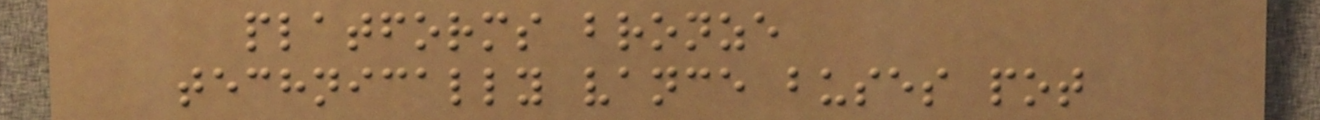platforms bronze
technically vance buses pot
